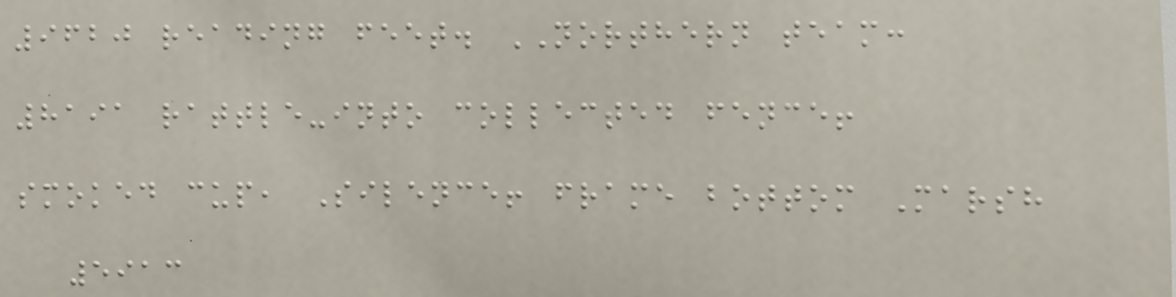9620 reading feet. NORTHERN team:
8191 rattle-into collected fence!
smoked cup, Silence! frame bottom Marsh
5913
